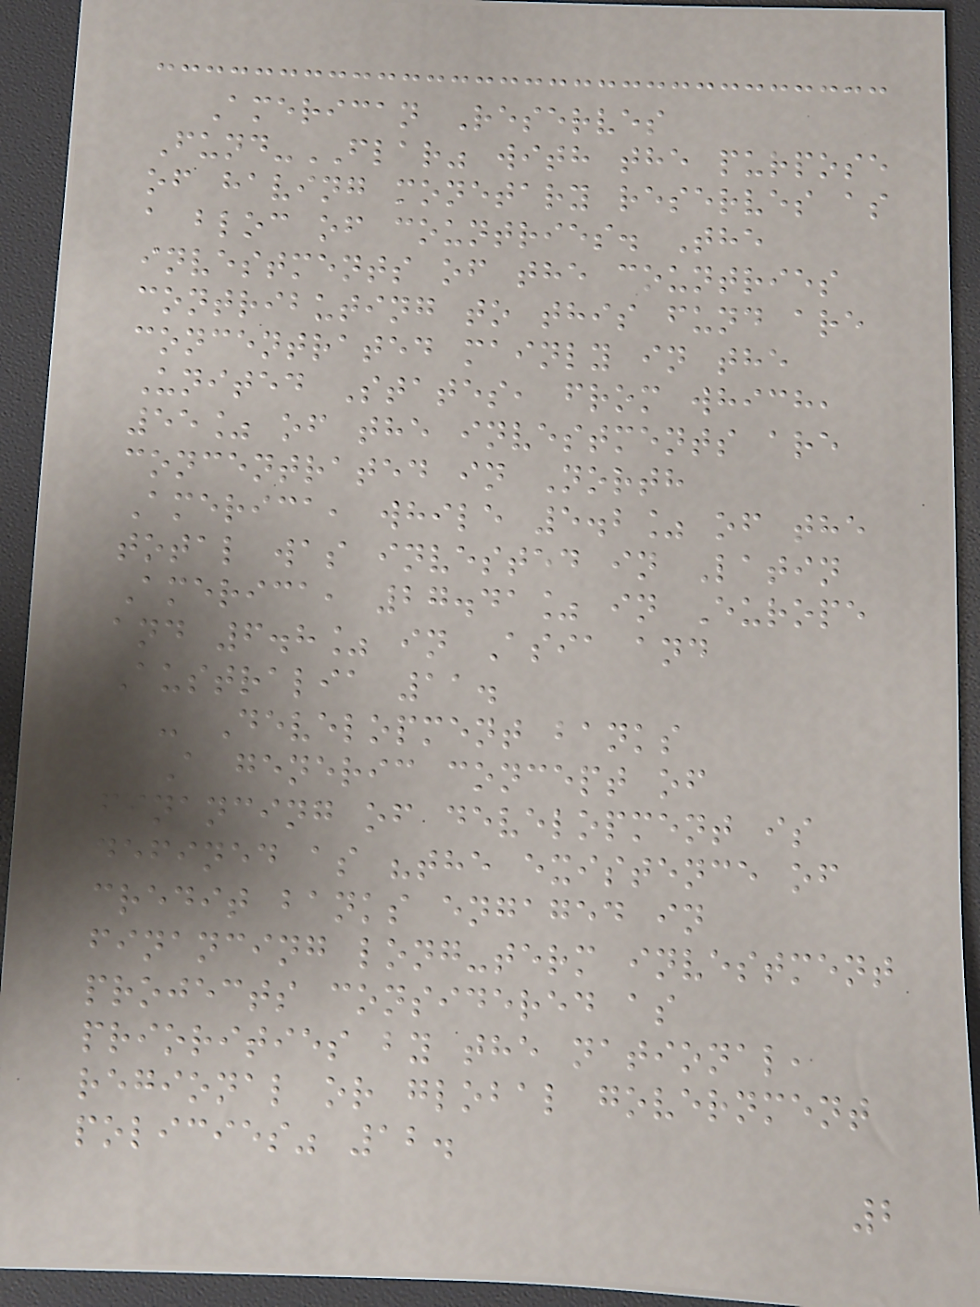American Reserves
Fund-FLAR" with the purpose
of having monetary reserves as
a bloc of countries. The
investments of the countries
contributing to this fund are
concentrated mainly in the
United States, from which,
55% of the investments are
concentrated in North
America, while 5.2% of the
total was invested in Latin
America, 27.41% in Europe
and 6.8% in Asia and
Australia 11.
- Development banks
A generic concept of
financing of development is
defined as "the existence of
credit banks engaged in
financing long-term investment
projects considered as
priorities by the national,
regional or global government
policies" 12.
2
